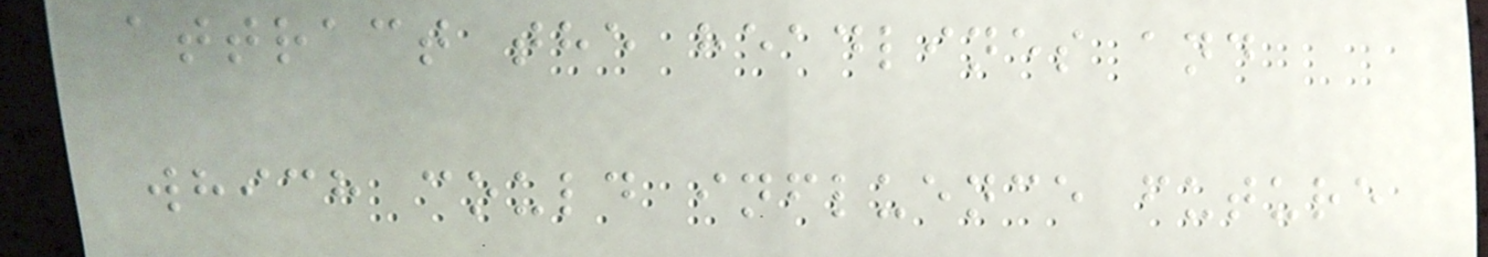attract the headlines and
which could influence future
